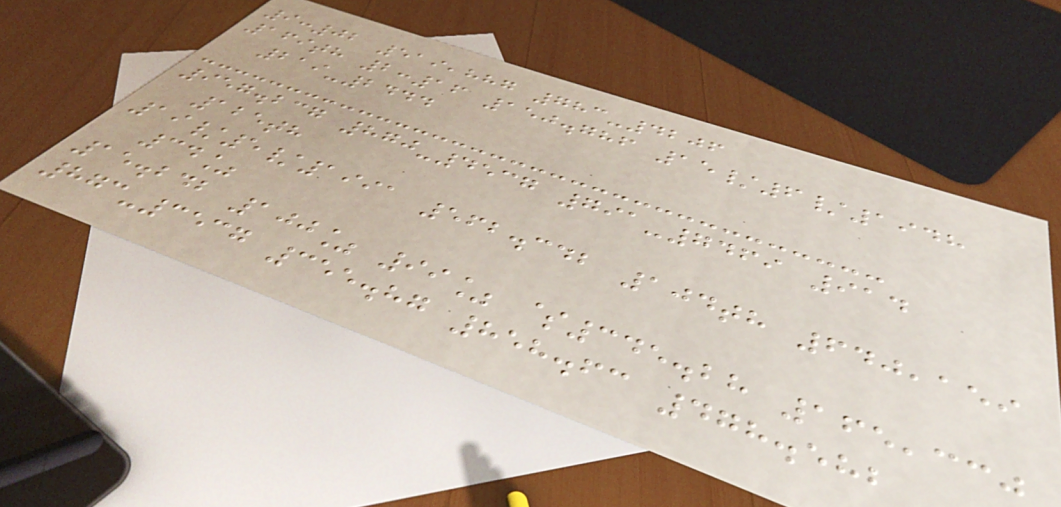9:02 519,887 783-4206
169th 2:16 150.786 15/6/1948
219-2444
957.237 870-4537 791-7469 914
125th
19/5/1991 562.342 104th 640,159
34%
15.242 100% 99% $345.28 165,330
873-3537 355.87 858.63 478.582
